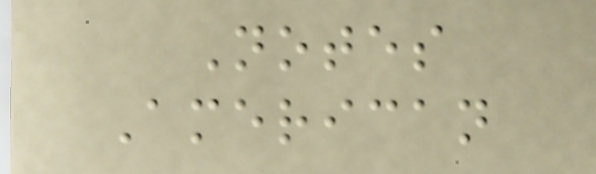Notes
American
